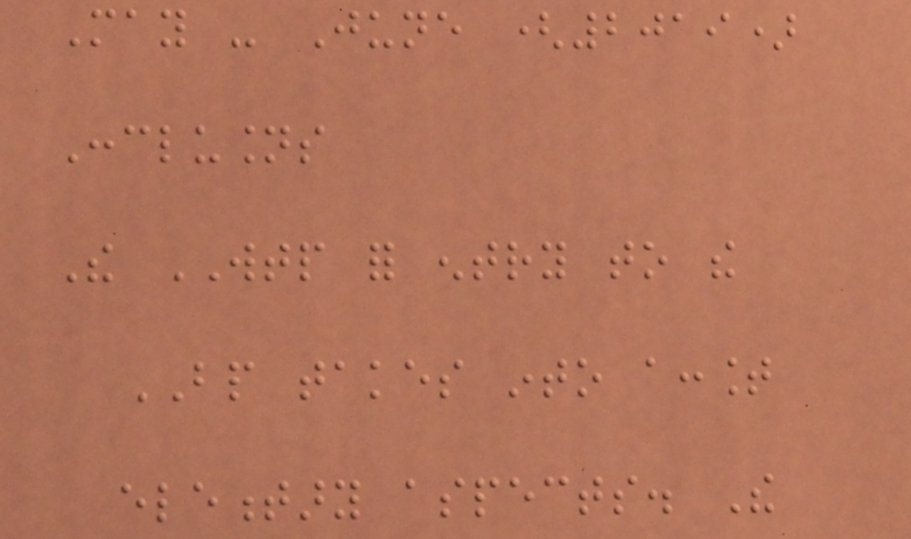May - June (2019)
Conclusions
The WTP for entry to the
BP takes into account
elementary aspects. The
